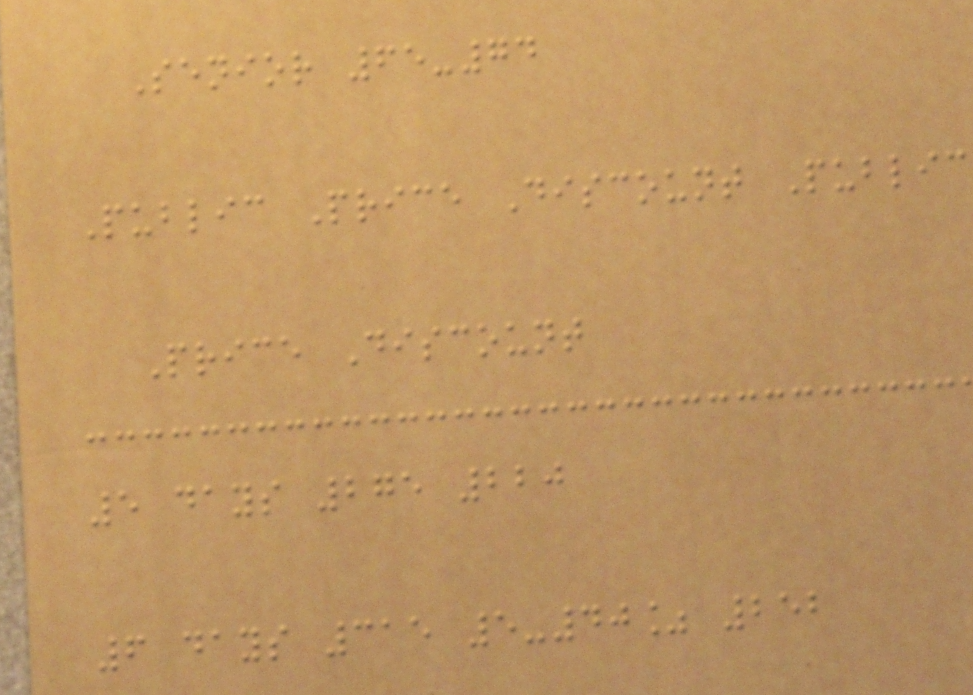Senior 65-74
Public Price Discount Public
Price Discount
5 days 275 220
6 days 315 5-40% 252
